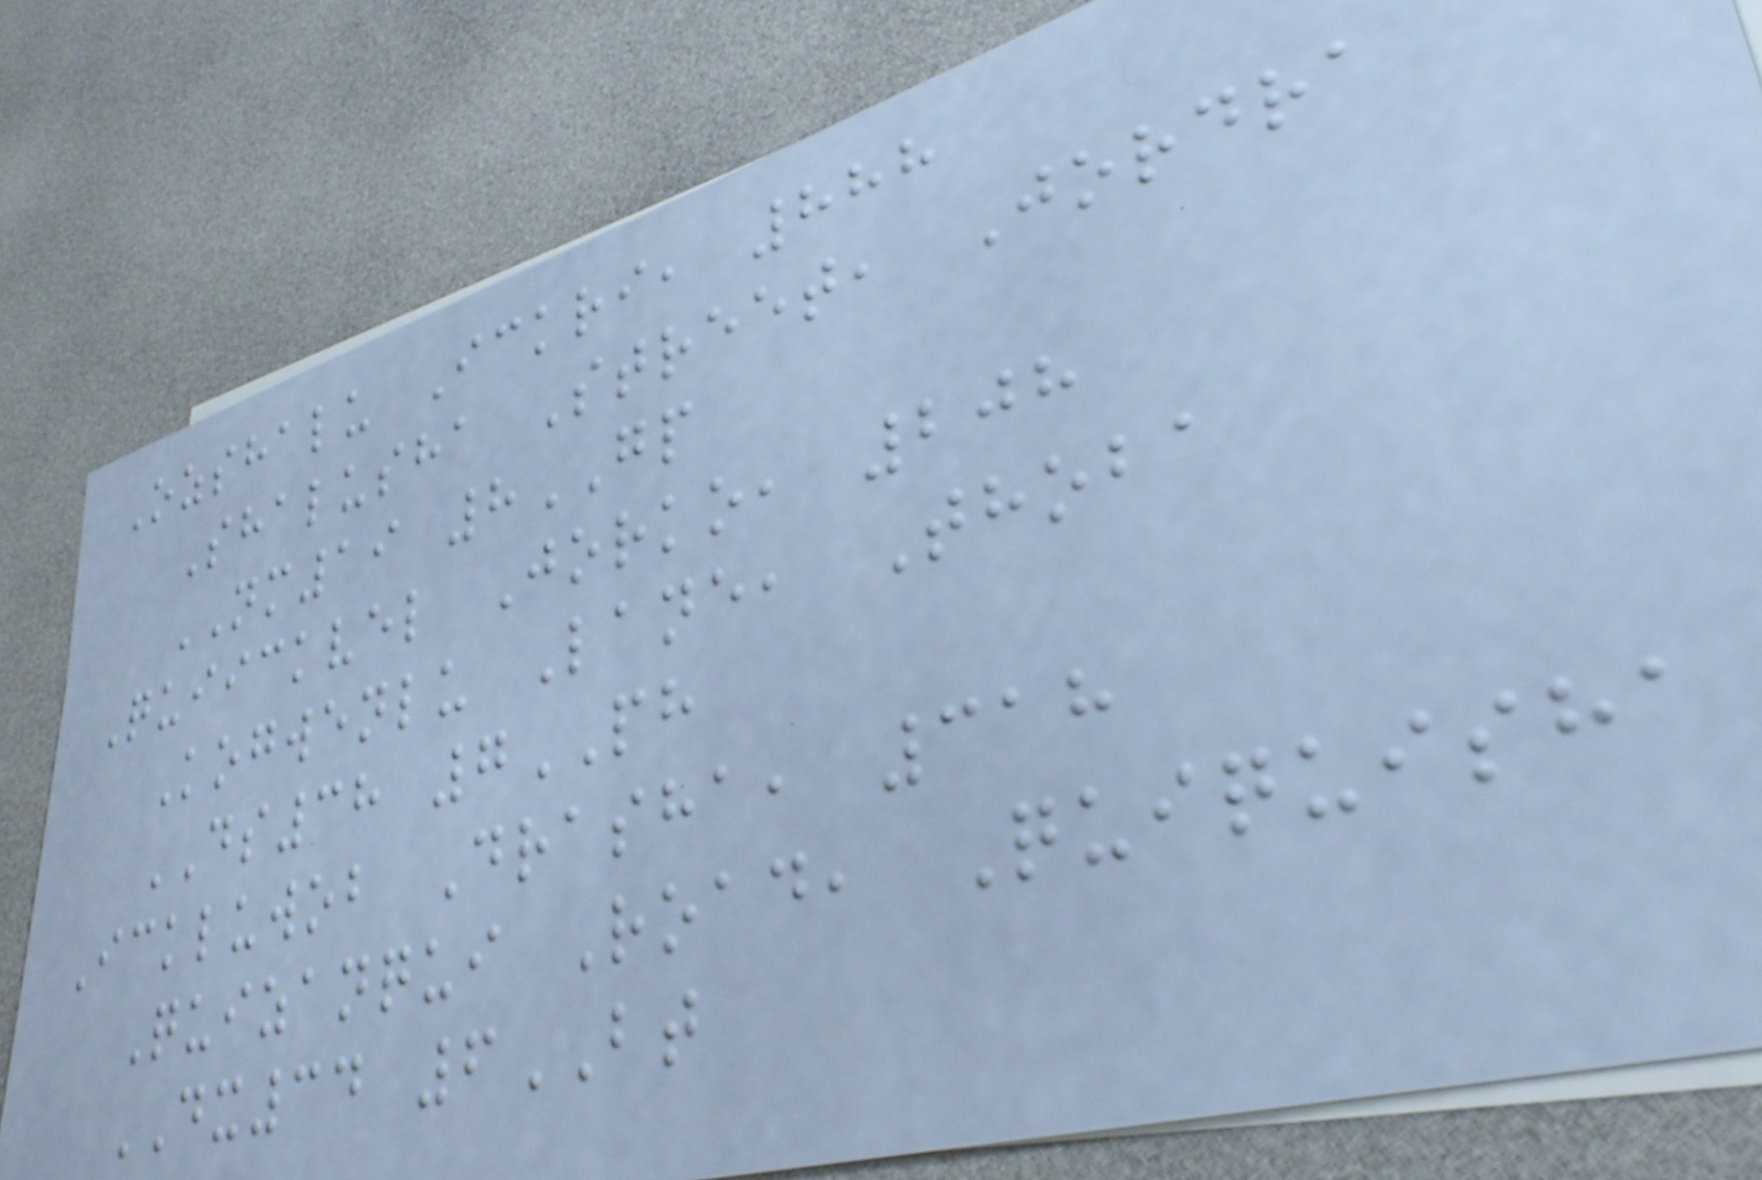Ozshalu Ickri, 888
Shalusha Street, Jordra
NM19 8GP
Quiickvel Jorko, 208
Kogwenlu Lane, Thoba
DS38 7PH
Ickluwob Drasha, 318
Quizanqui Road, Quiquisha
DX34 6BT
